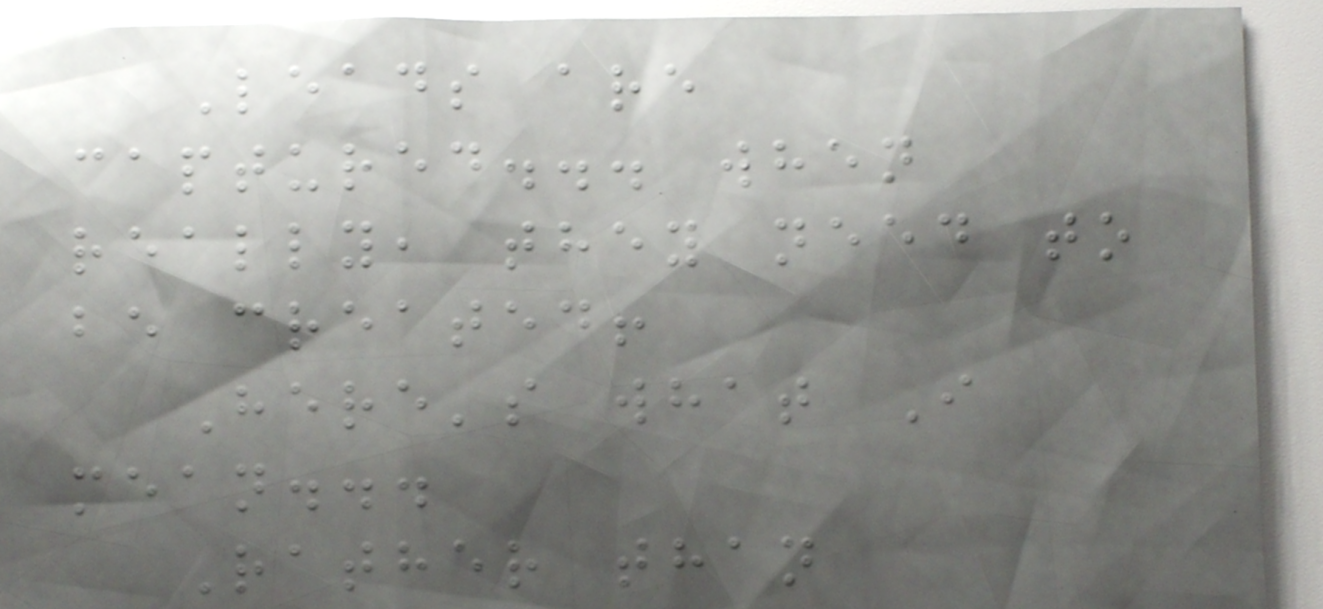Leads are
captured... when
really, they need to
be created!
Here's what I
mean...
Rather than
